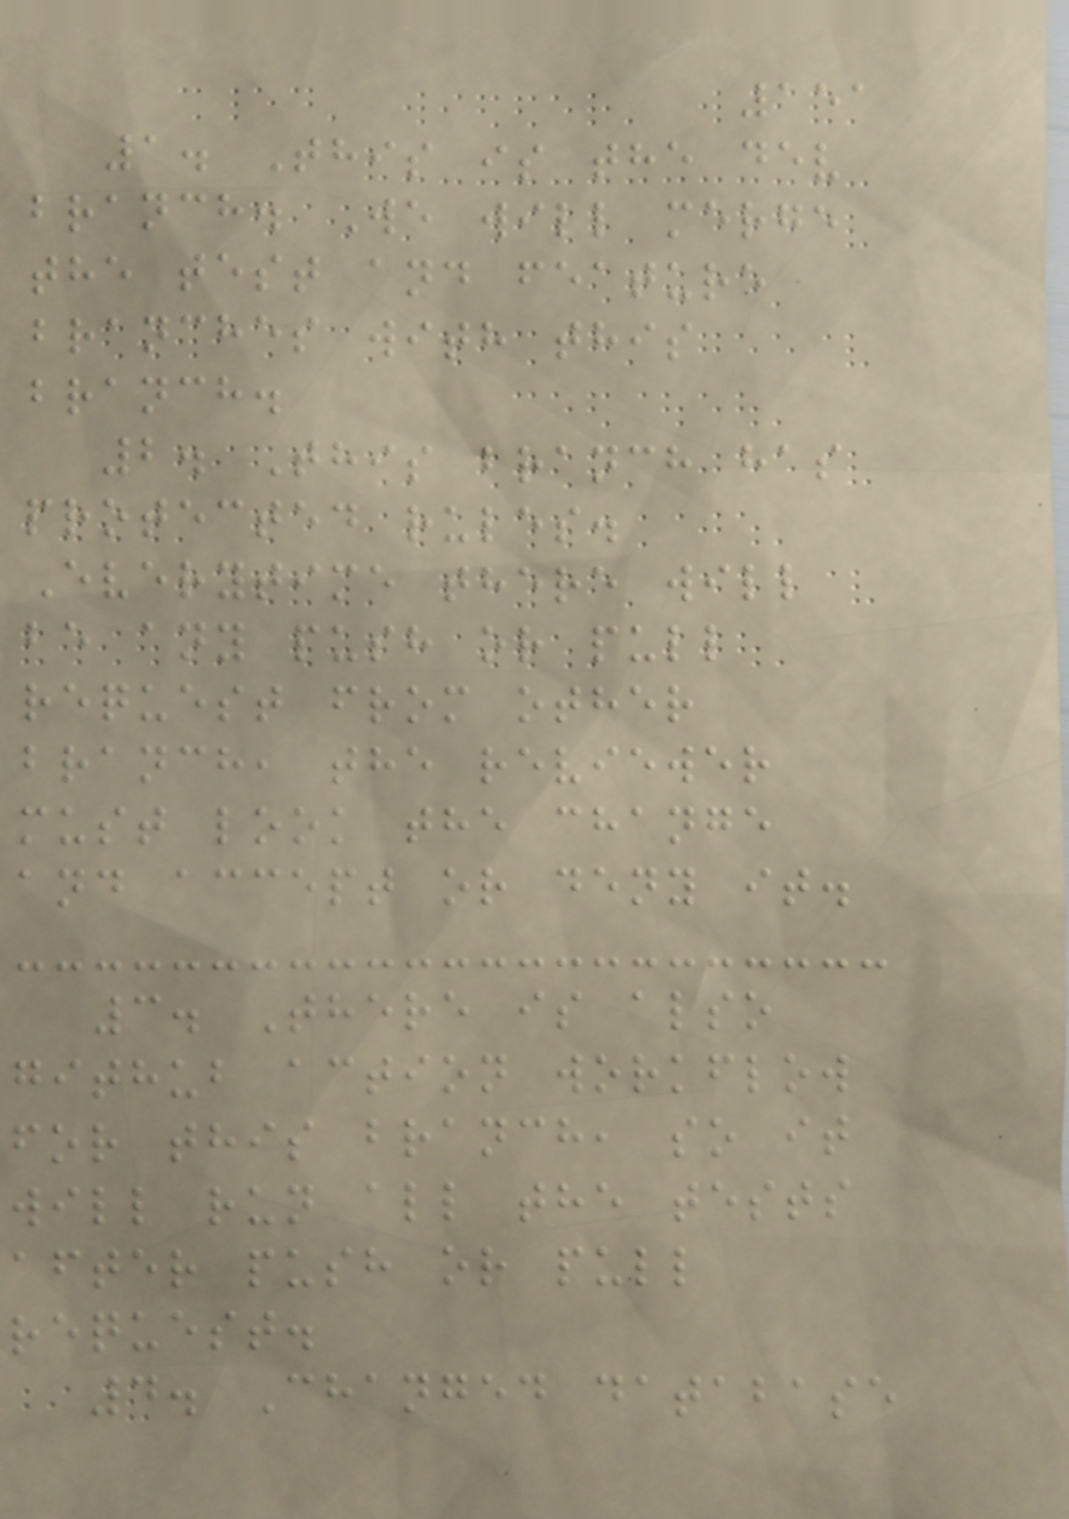151
1. This is the dev
branch. We will merge
the test and feature
branches with this
branch.
2. This branch has
protected rules.
Everytime there will
be any push or pull
request from other
branch, the reviewer
must look the change
and accept or deny it.
3. There is also
github action workflow
for this branch, so it
will run all the tests
after push or pull
request.
4. Changed database
